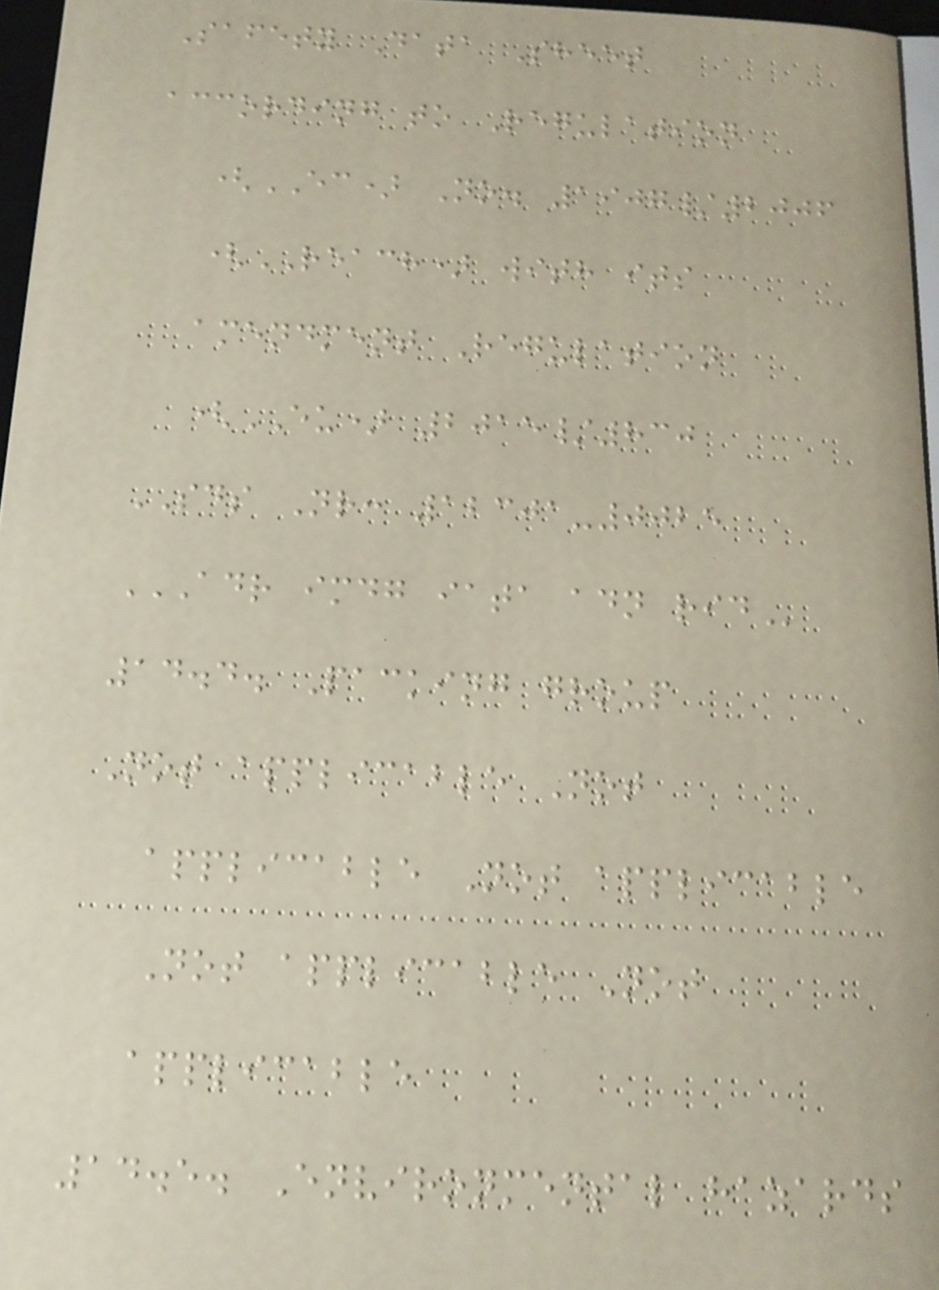Safety Data Sheet
according to Regulation
(EC) No. 1907/2006
(REACH) with its
amendment Regulation
(EU) 2015/830
SDS Nr: 12301-0025
ADR IMDG IATA ADN RID
14.4. Packing group
Not applicable Not
applicable Not applicable
Not applicable Not
applicable
14.5. Environmental hazards
